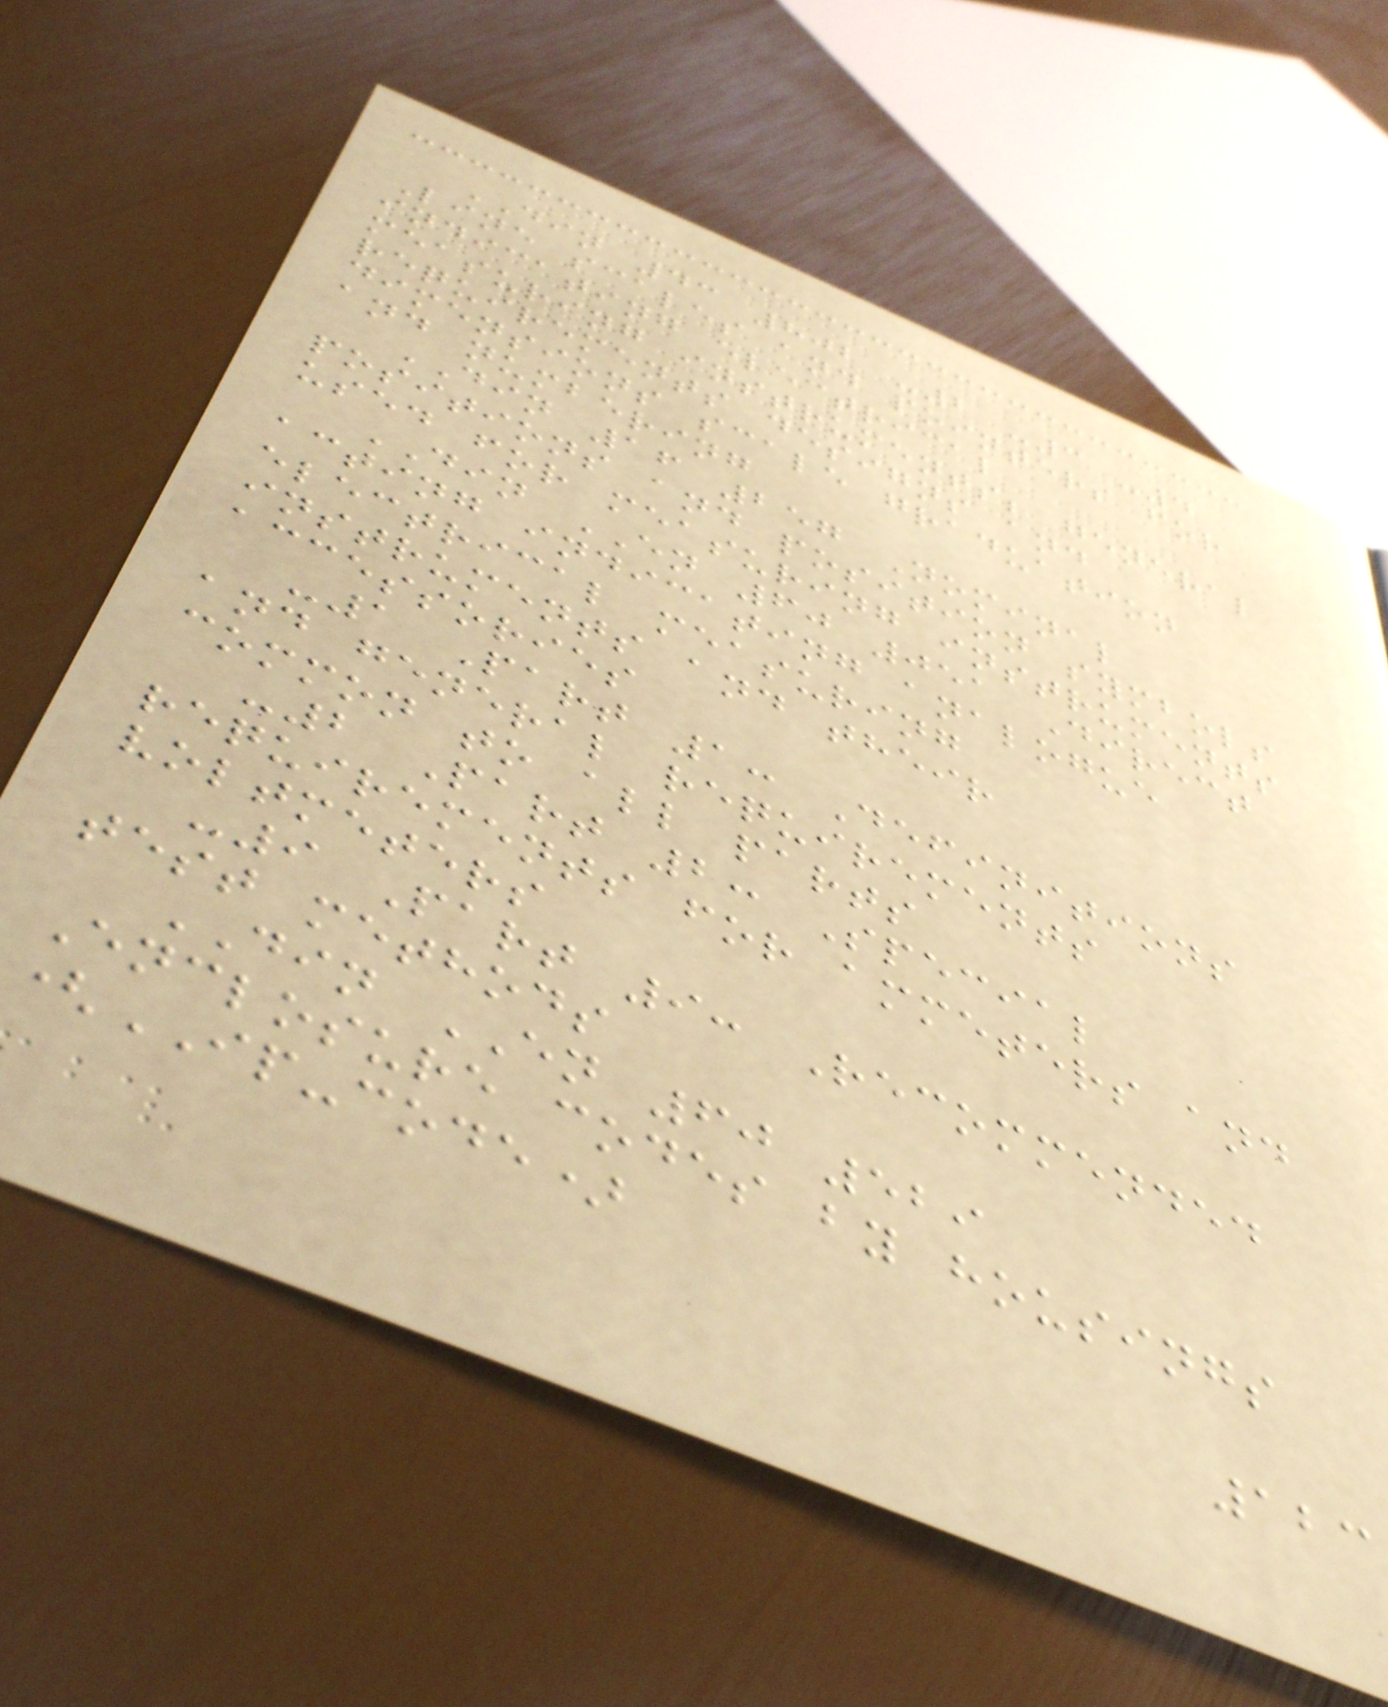DIN 43 802 -2 -3 -4
Line scales and pointers for
indicating electrical
measuring instruments; general
requirements designs and
dimensions scale graduation
and numbering
DIN 16 257 Nominal
positions and position symbols
used for measuring instruments
DIN EN 60 051 Direct
acting indicating analogue
electrical measuring
instruments and their
accessories
-1 Part 1: Definitions
and general requirements
common to all parts
-2 Part 2: Special
requirements for ammeters and
voltmeters
-9 Part 9: Recommended
test methods
DIN EN 60 529
Enclosure codes by housings
(IP-code)
123
